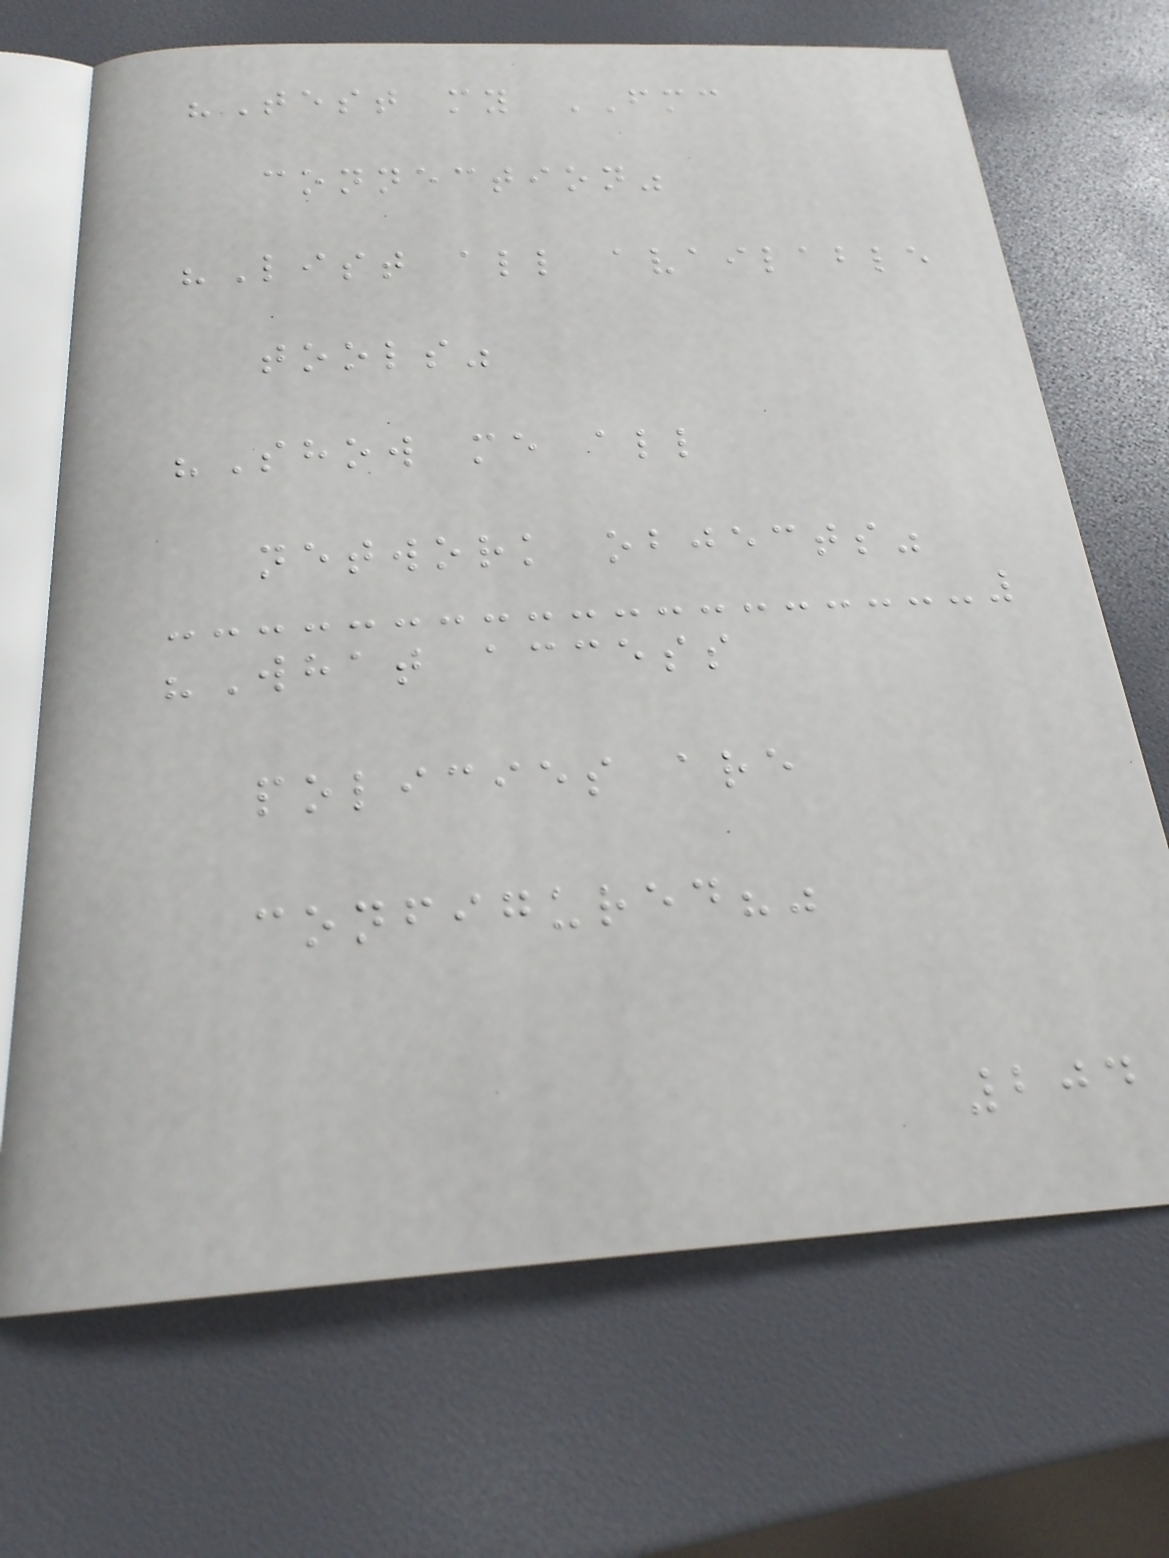"Test my FMC
connection"
"List all available
tools"
"Show me all
network objects"
"What access
policies are
configured?"
204
